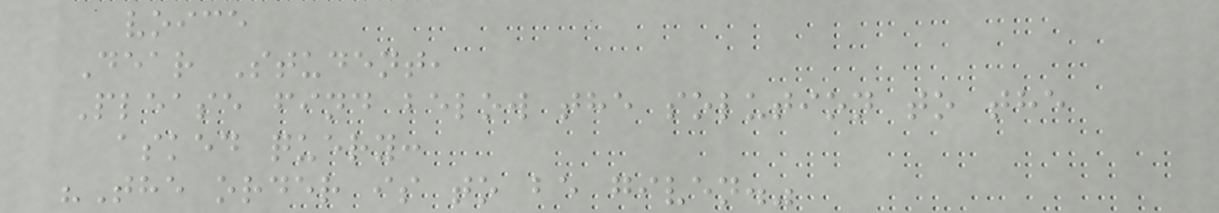voice
Dear Student,
Please find below the solution to the
asked query:
"The order is to be given."
